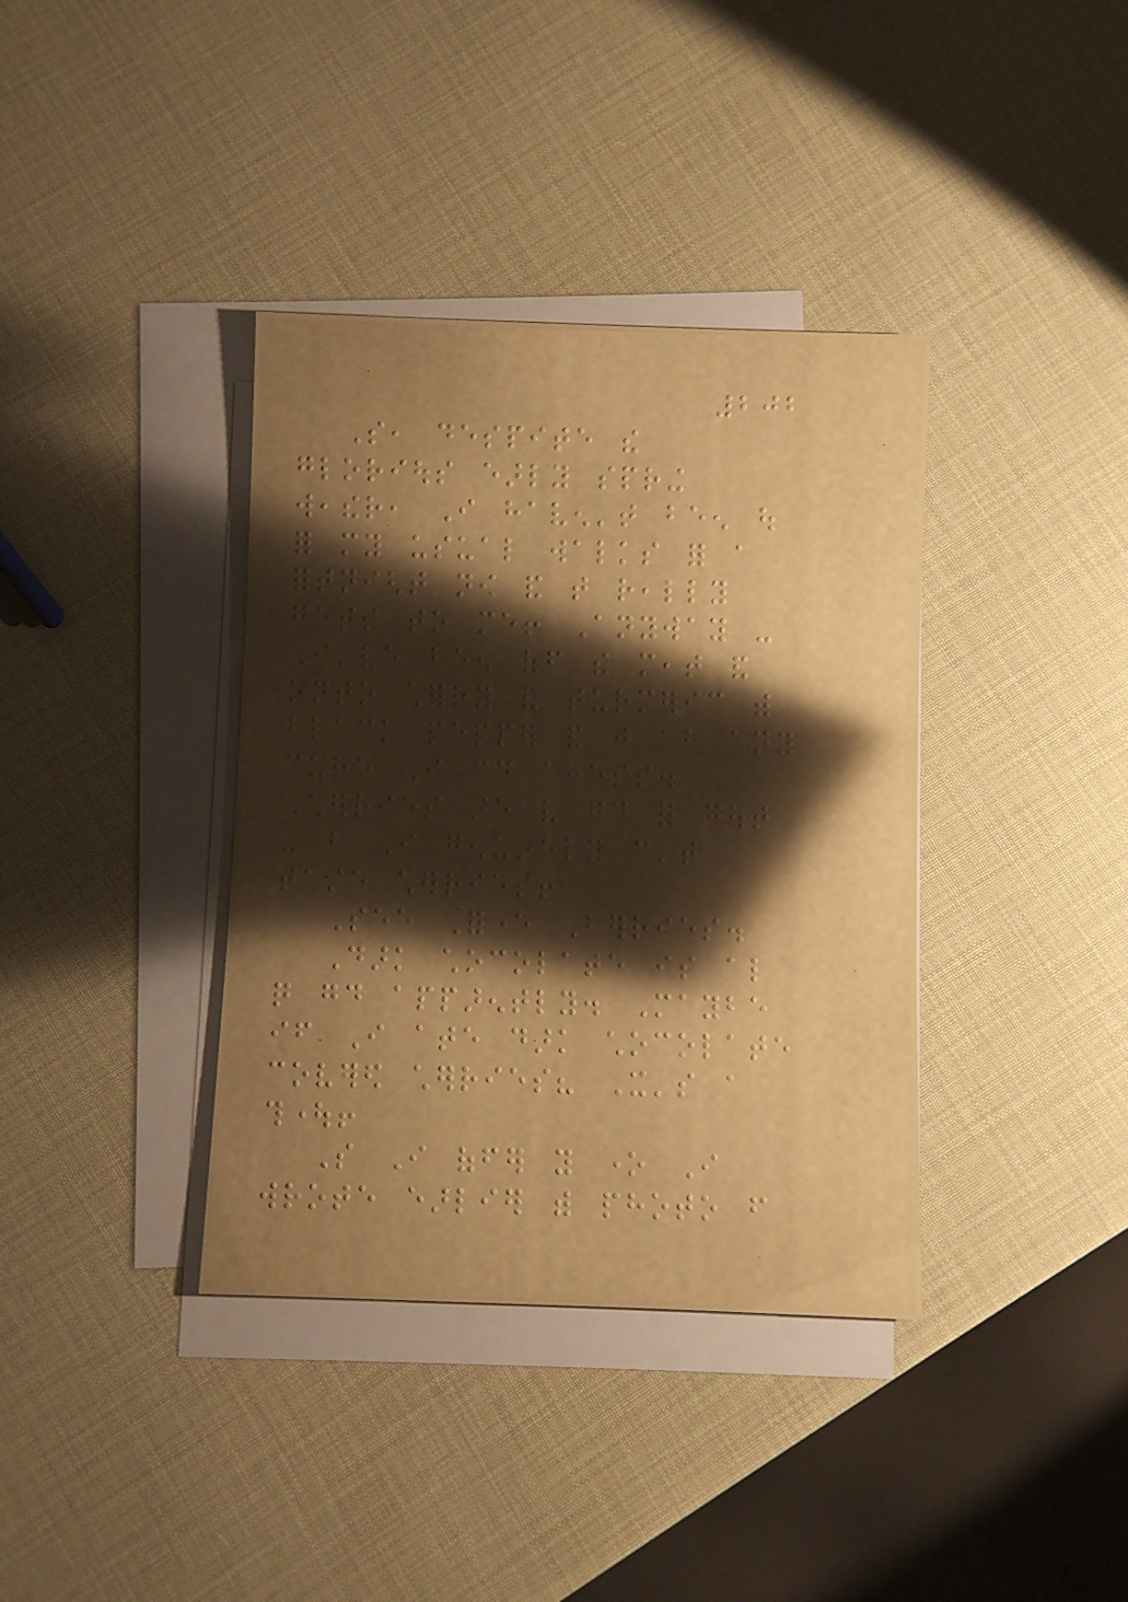202
So, despite the
glorious early spring
weather, I haven't been out
for my usual walks for a
fortnight now and that really
gets to me! Anyway -
I've been off the meat and
onto cherry and turmeric with
black pepper and just about any
cure I could access.
Cherries are very good for gout
- but I genuinely can't
taste cherries!
See Forever Berries.
Dark chocolate is also
quite good apparently. Maybe
if I ate dark chocolate
covered cherries? It's a
thought!
So I offer you one I
wrote earlier with photo from
